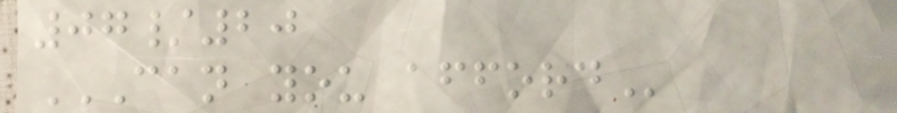07/20
CAN YOU AFFORD
